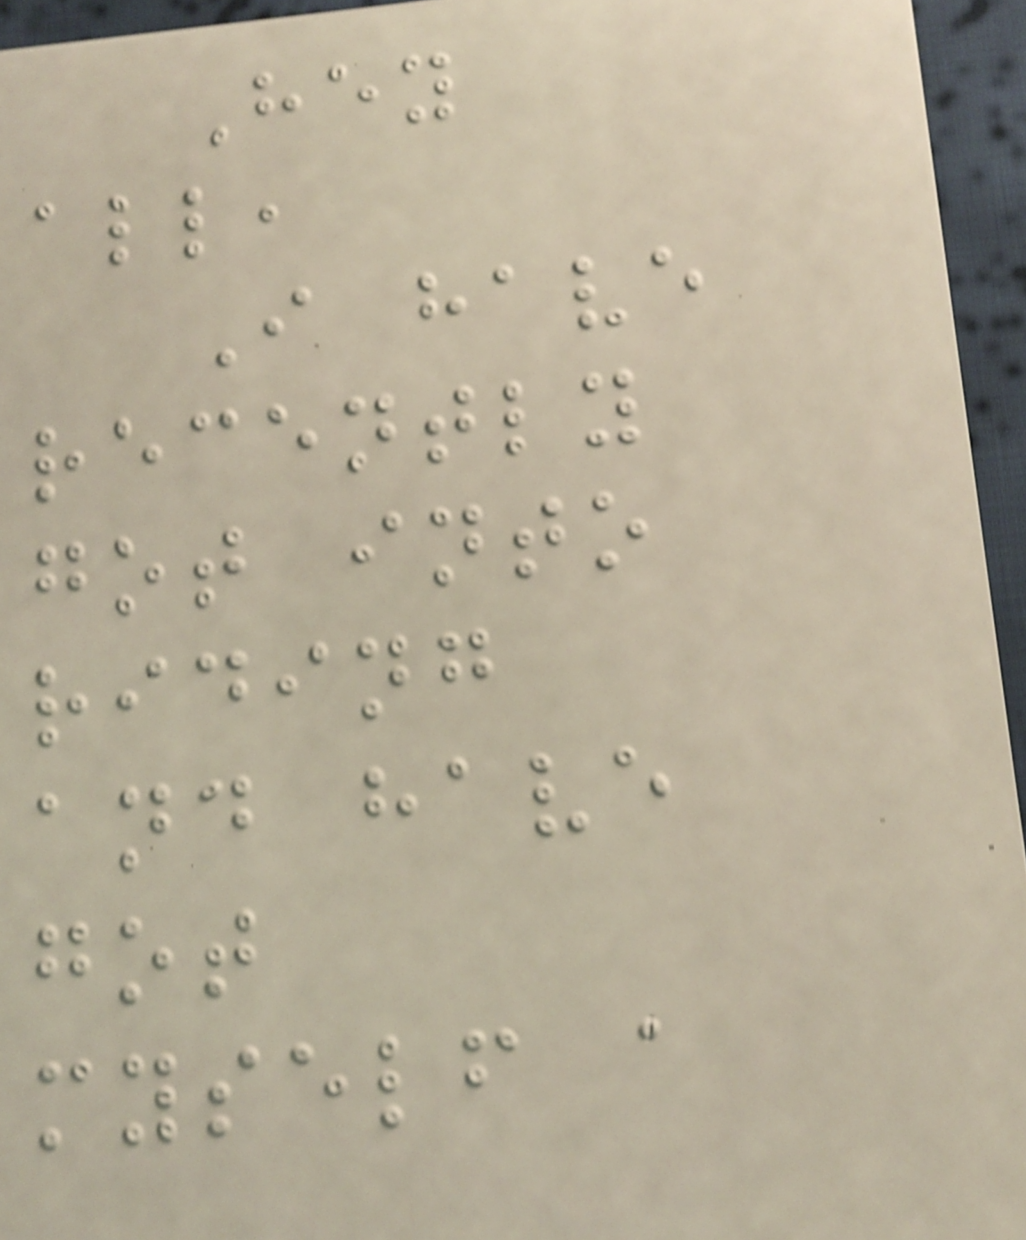Hey
all,
I have
recently
got into
riding
and have
got
myself a
